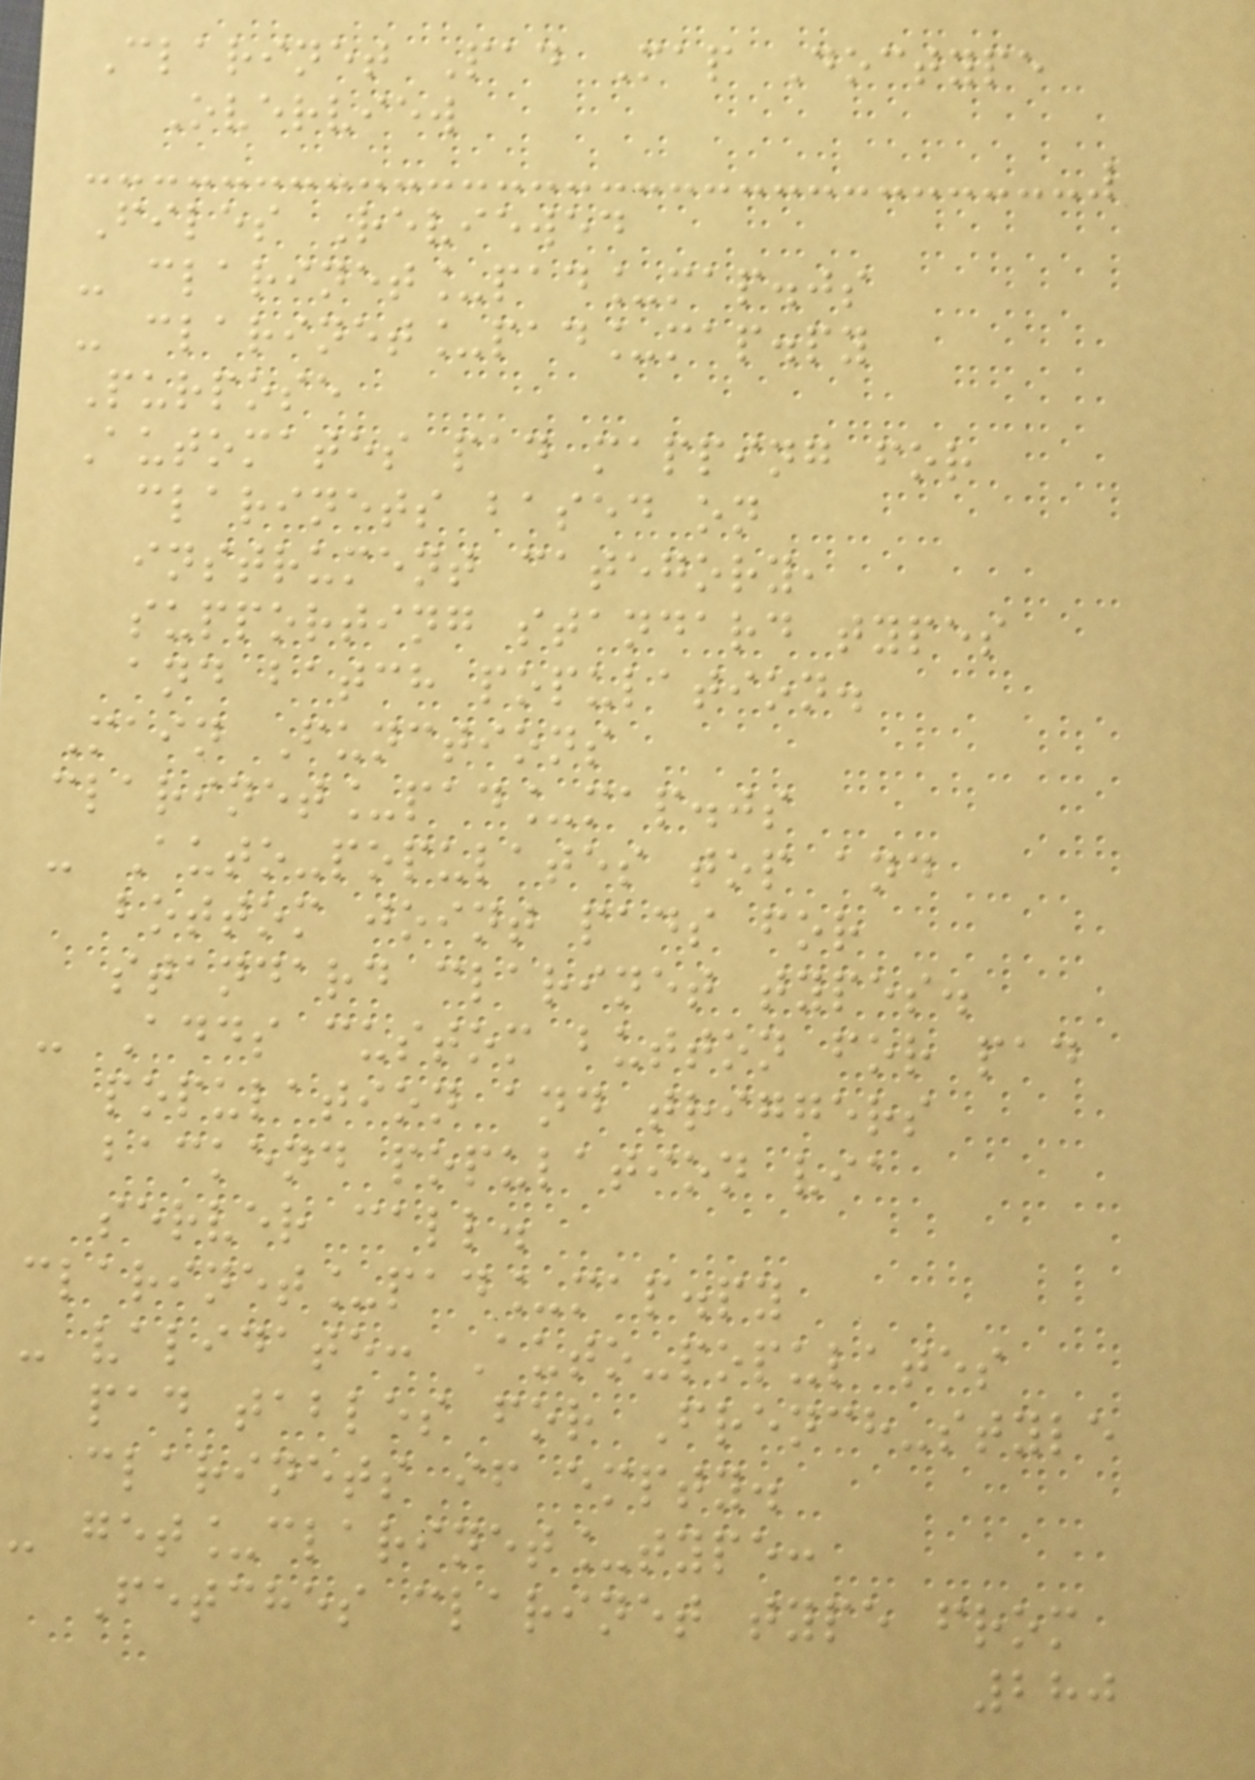Clarinet Pad Map Doctype
Overview
Files Reviewed
- clarinet_pad_map.js
- clarinet_pad_map.py
Purpose
Automates pad mapping for
clarinets based on
instrument category,
supporting standard types
and batch population.
Main Functions
clarinet_pad_map.js
- Auto-populates top and
bottom joint pads for
standard clarinet types.
- Adds custom button for pad
population and triggers
backend population via
server call.
clarinet_pad_map.py
- validate: Auto-populates
pad tables for French-style
clarinets if empty.
- get_clarinet_type:
Fetches clarinet type from
280
